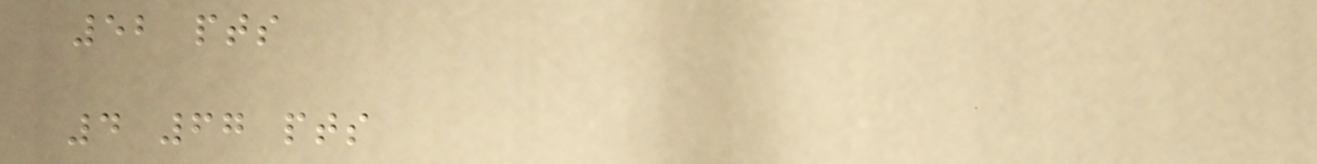52 pts
4 67 pts
